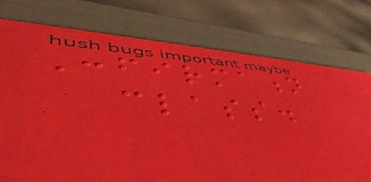Confirmation
class.
